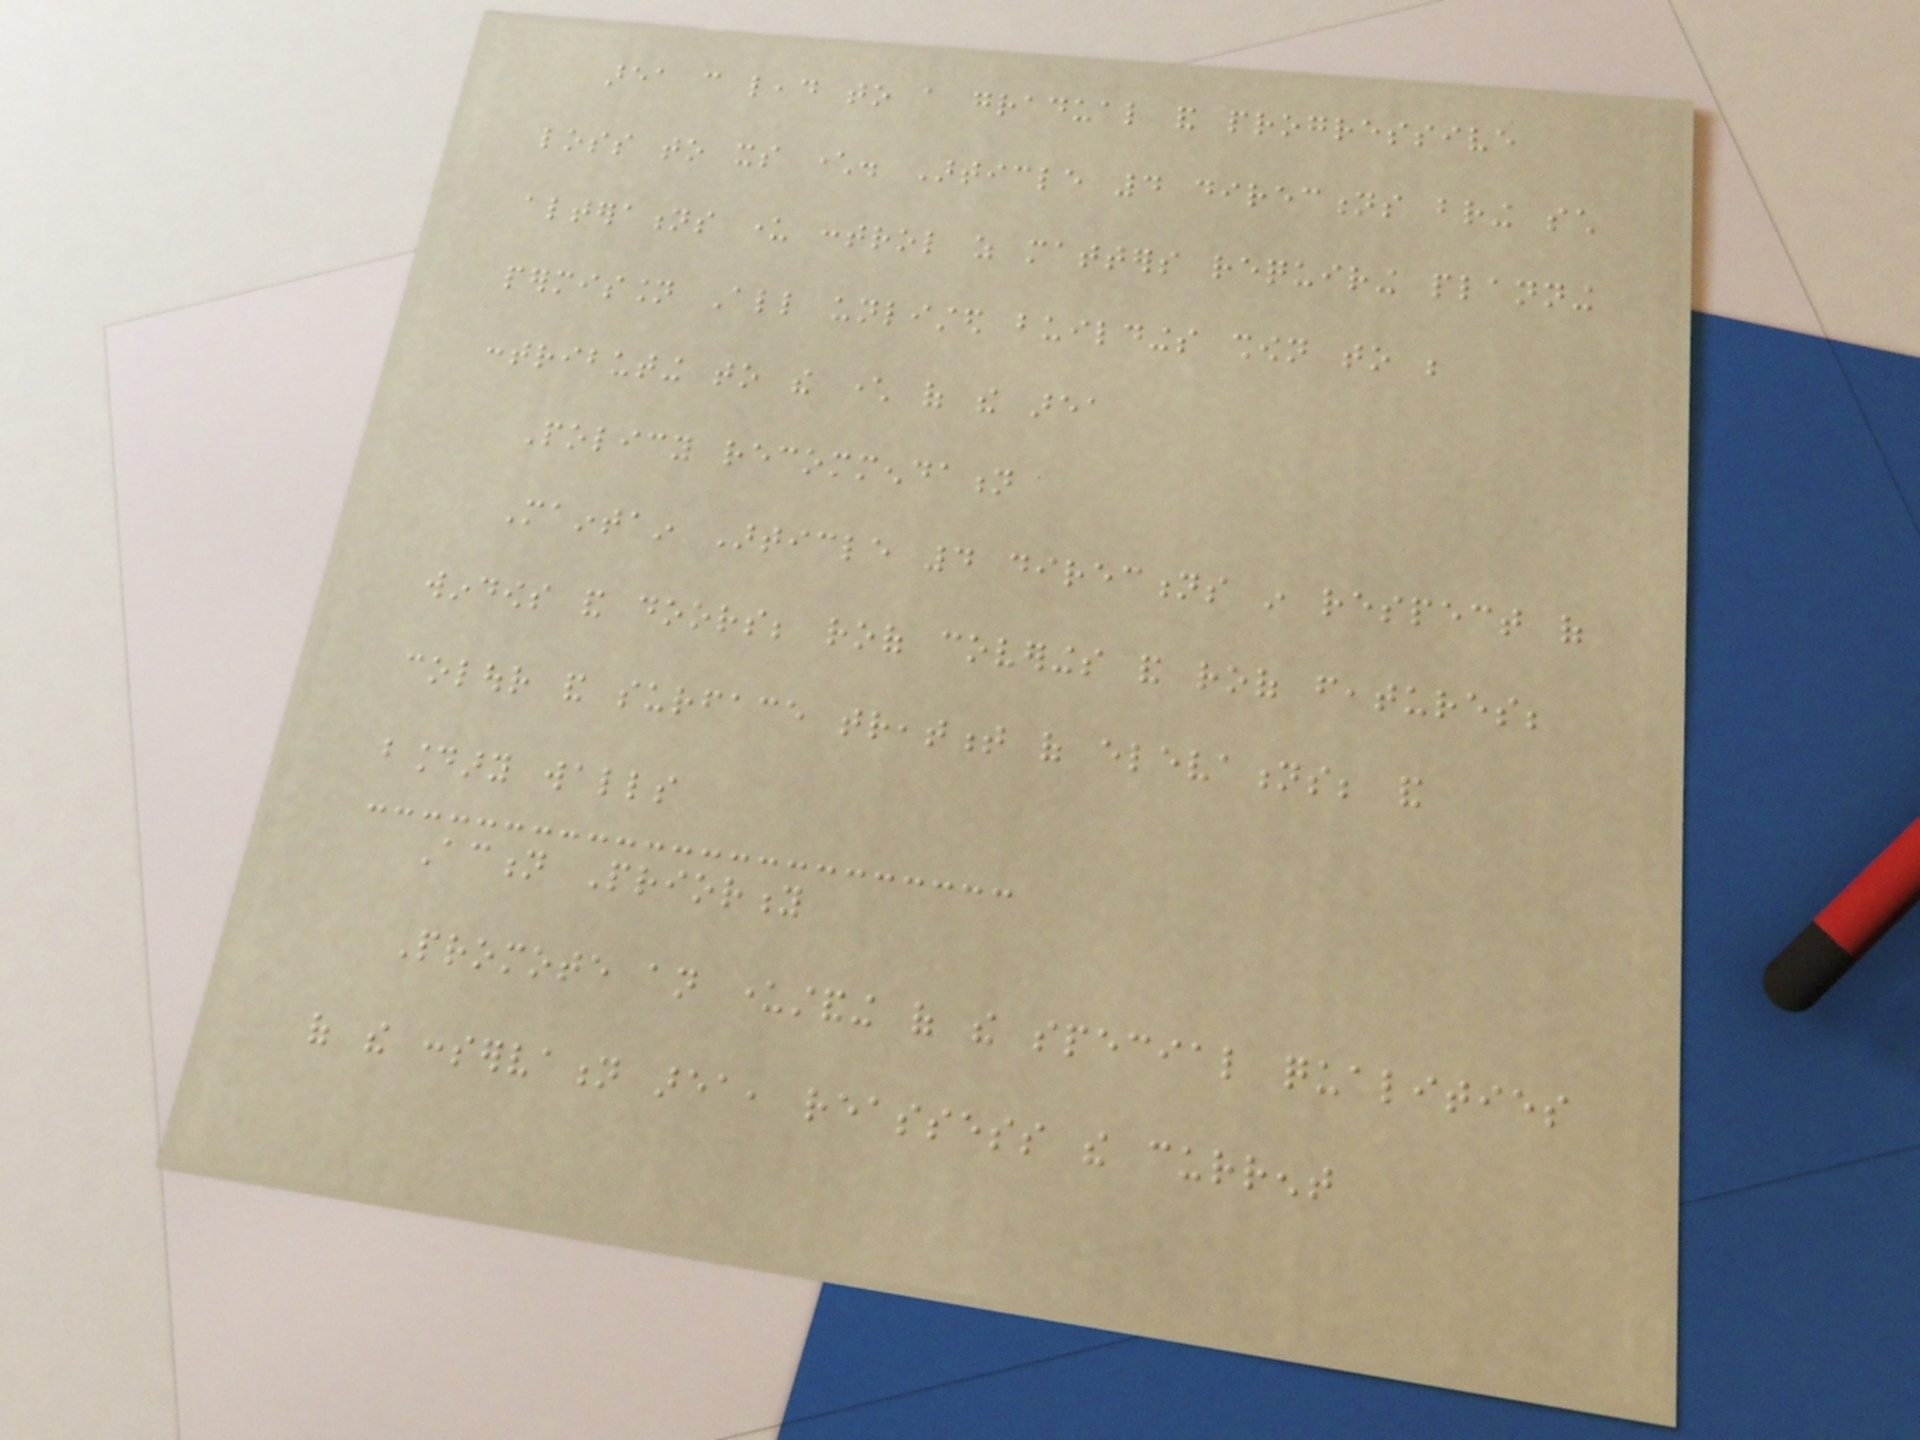area can lead to a gradual and progressive
loss to its character. Article 4 directions bring such
alterations under control as matters requiring planning
permission All unlisted buildings shown to be
contributing to the character of the area
Policy recommendation
Maintain Article 4 directions in respect of
windows and doors; roof coverings and roof features;
colour and surface treatment of elevations; and
boundary walls
Action Priority
Promote an understanding of the special qualities
of the conservation area, reassess the current
